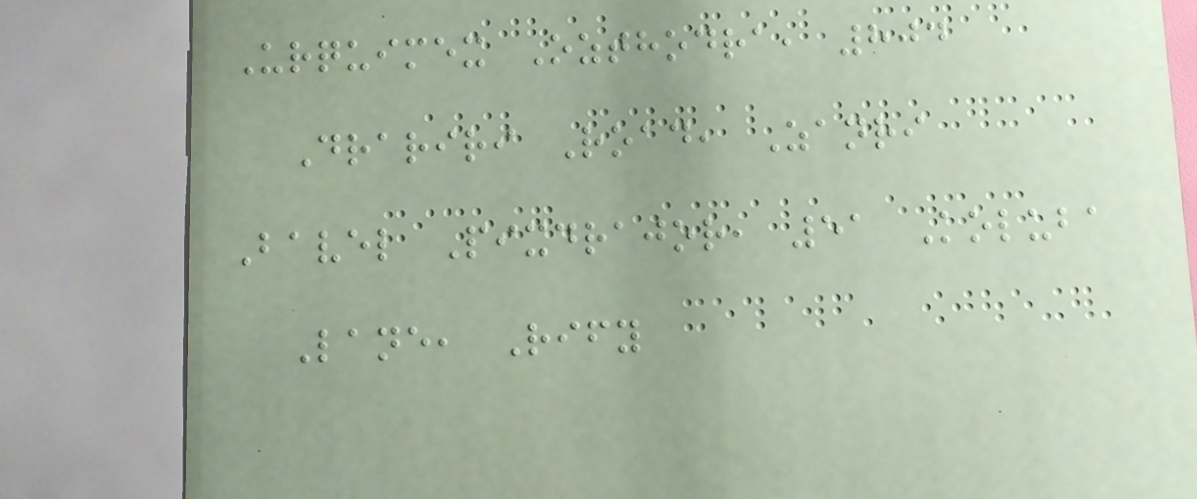Urquimex Ozthodra, 804
Drariri Road, Zanri
Bavel Pixdrajor, 51 Koluba
Lane, Rify
